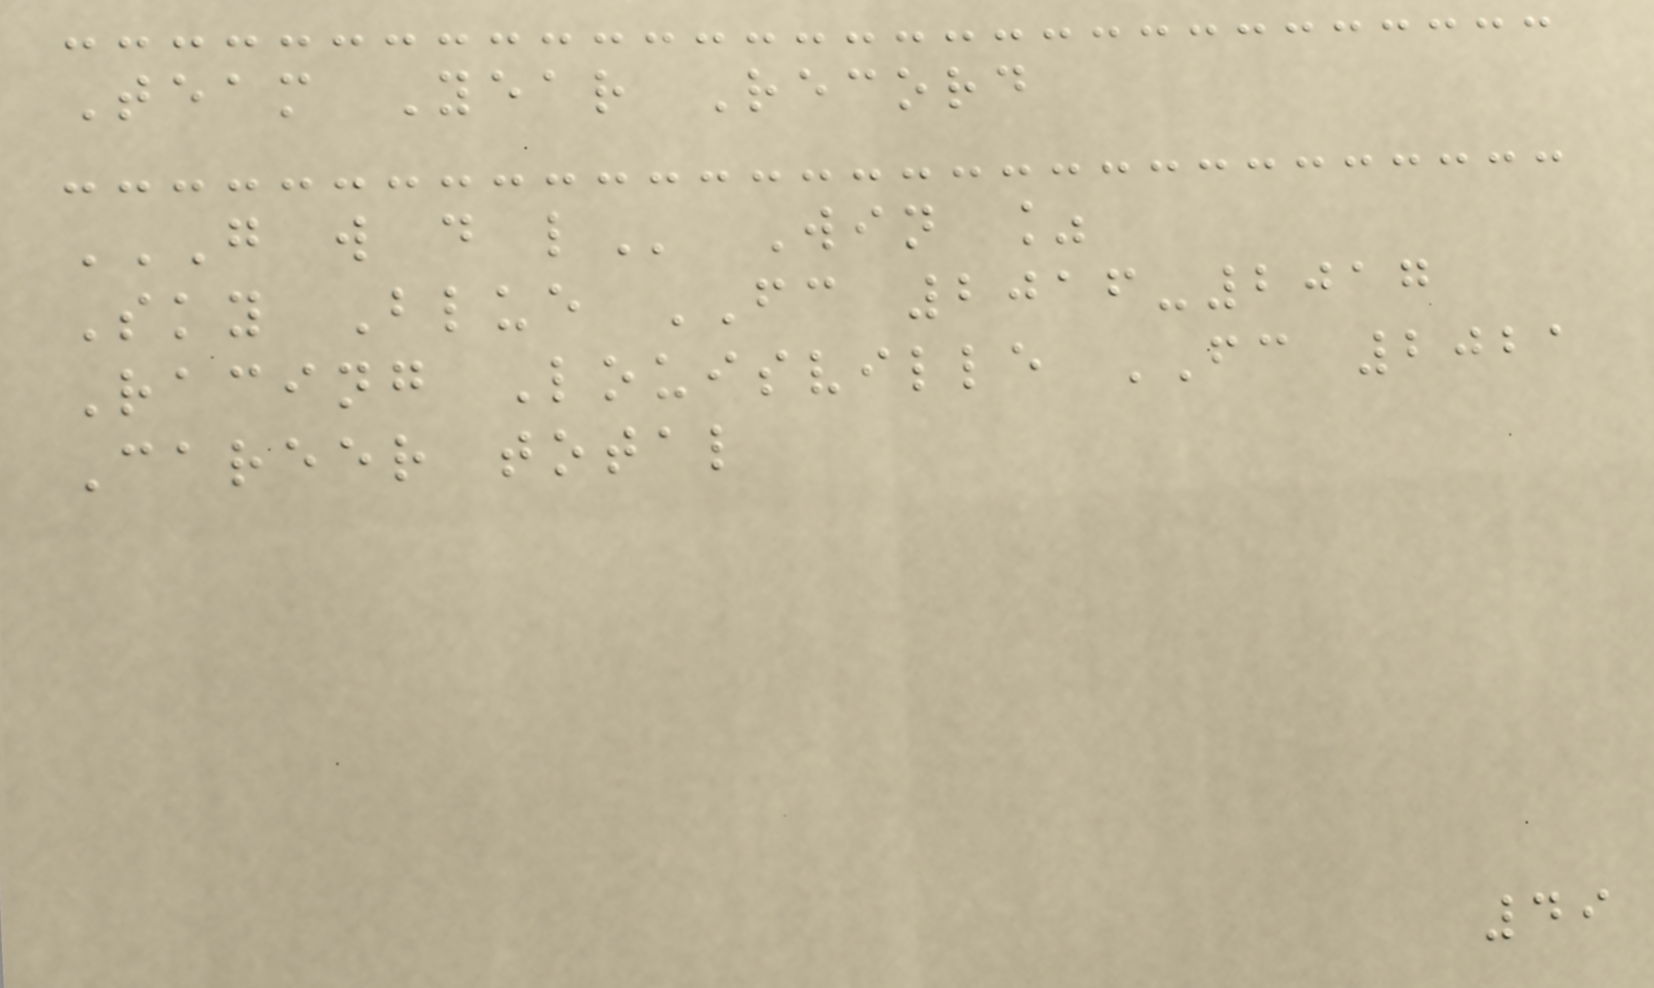Team Year Record
G W D L Win %
Sky Blue FC 2016-2017
Racing Louisville FC 2021
Career total
49
